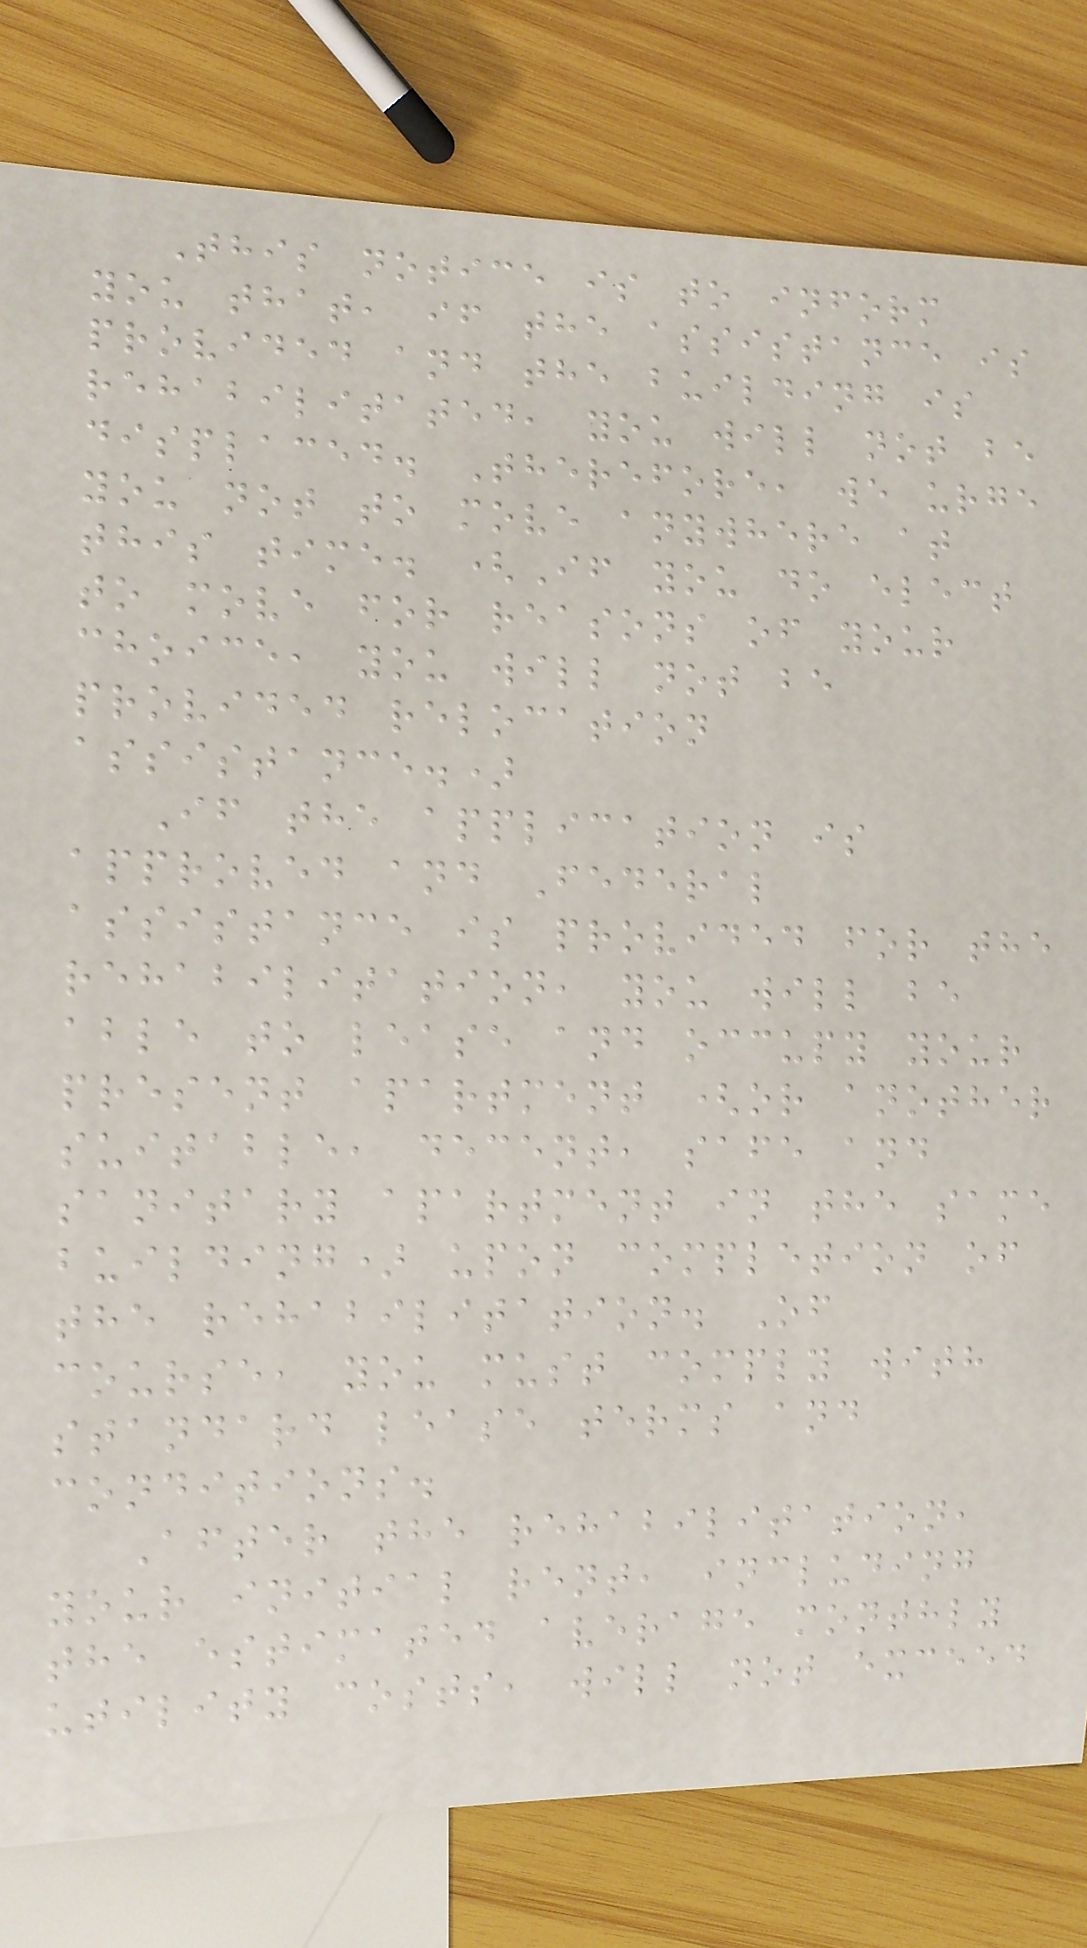This notice is to inform
you that, if the assistance is
provided and the building is
rehabilitated, you will not be
displaced. Therefore, we urge
you not to move anywhere at
this time. (If you do elect
to move for reasons of your
choice, you will not be
provided relocation
assistance.)
If the application is
approved and Federal
assistance is provided for the
rehabilitation, you will be
able to lease and occupy your
present apartment (or another
suitable, decent, safe and
sanitary apartment in the same
building) upon completion of
the rehabilitation. Of
course, you must comply with
standard lease terms and
conditions.
After the rehabilitation,
your initial rent, including
the estimated average monthly
utility costs, will not exceed
